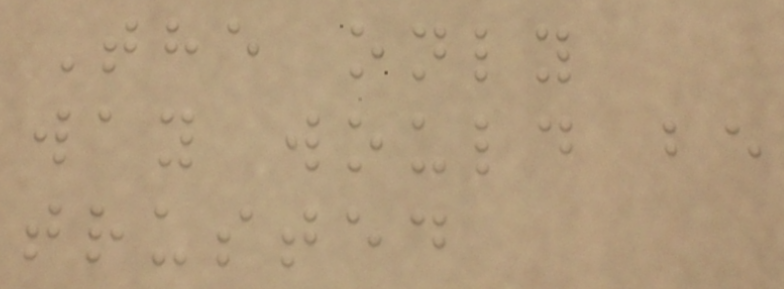The only
way would be
trusted
